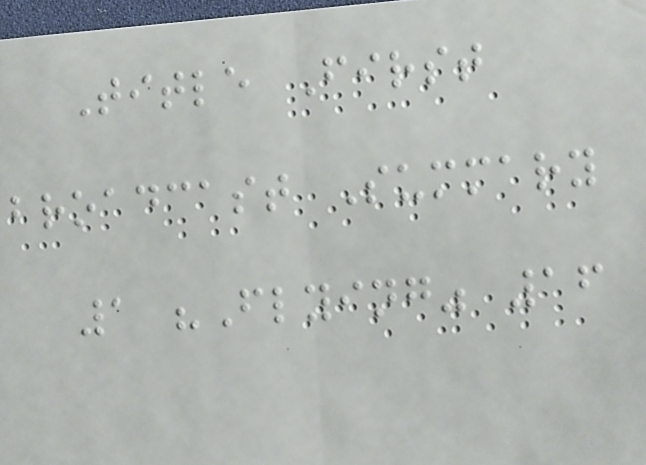Title First
broadcast Summary
1 "Flying" 16
